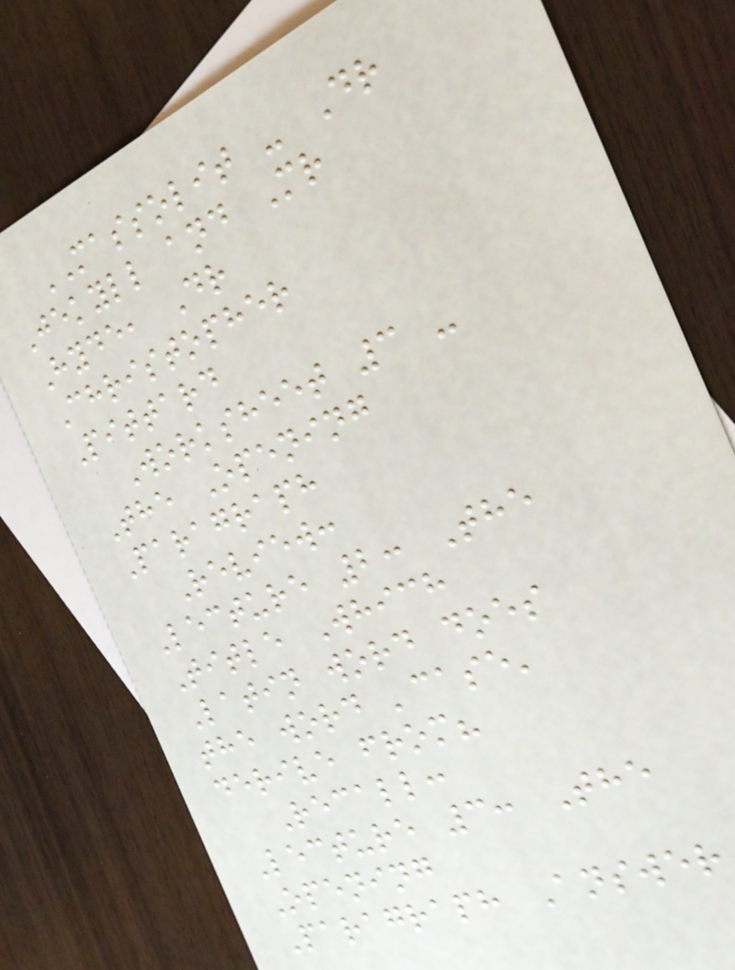MASSOLIT - Dr
Jekyll and Mr
Hyde, Dr
Christopher
Pittard
Worksheet 3 -
The Opening
Paragraph
Review:
Lecture 2: The
Title Which
Latin word does
the word 'case'
derive from?
Recall:
Lecture 3: The
Opening
Paragraph Answer
